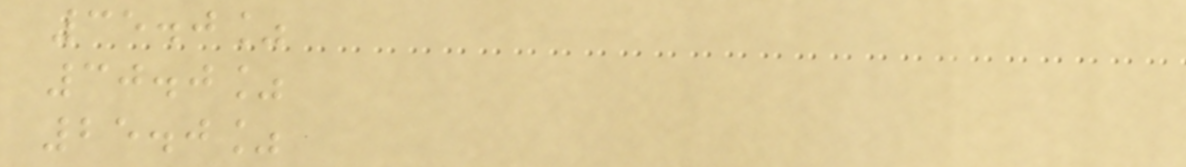35.0%
30.0%
25.0%
